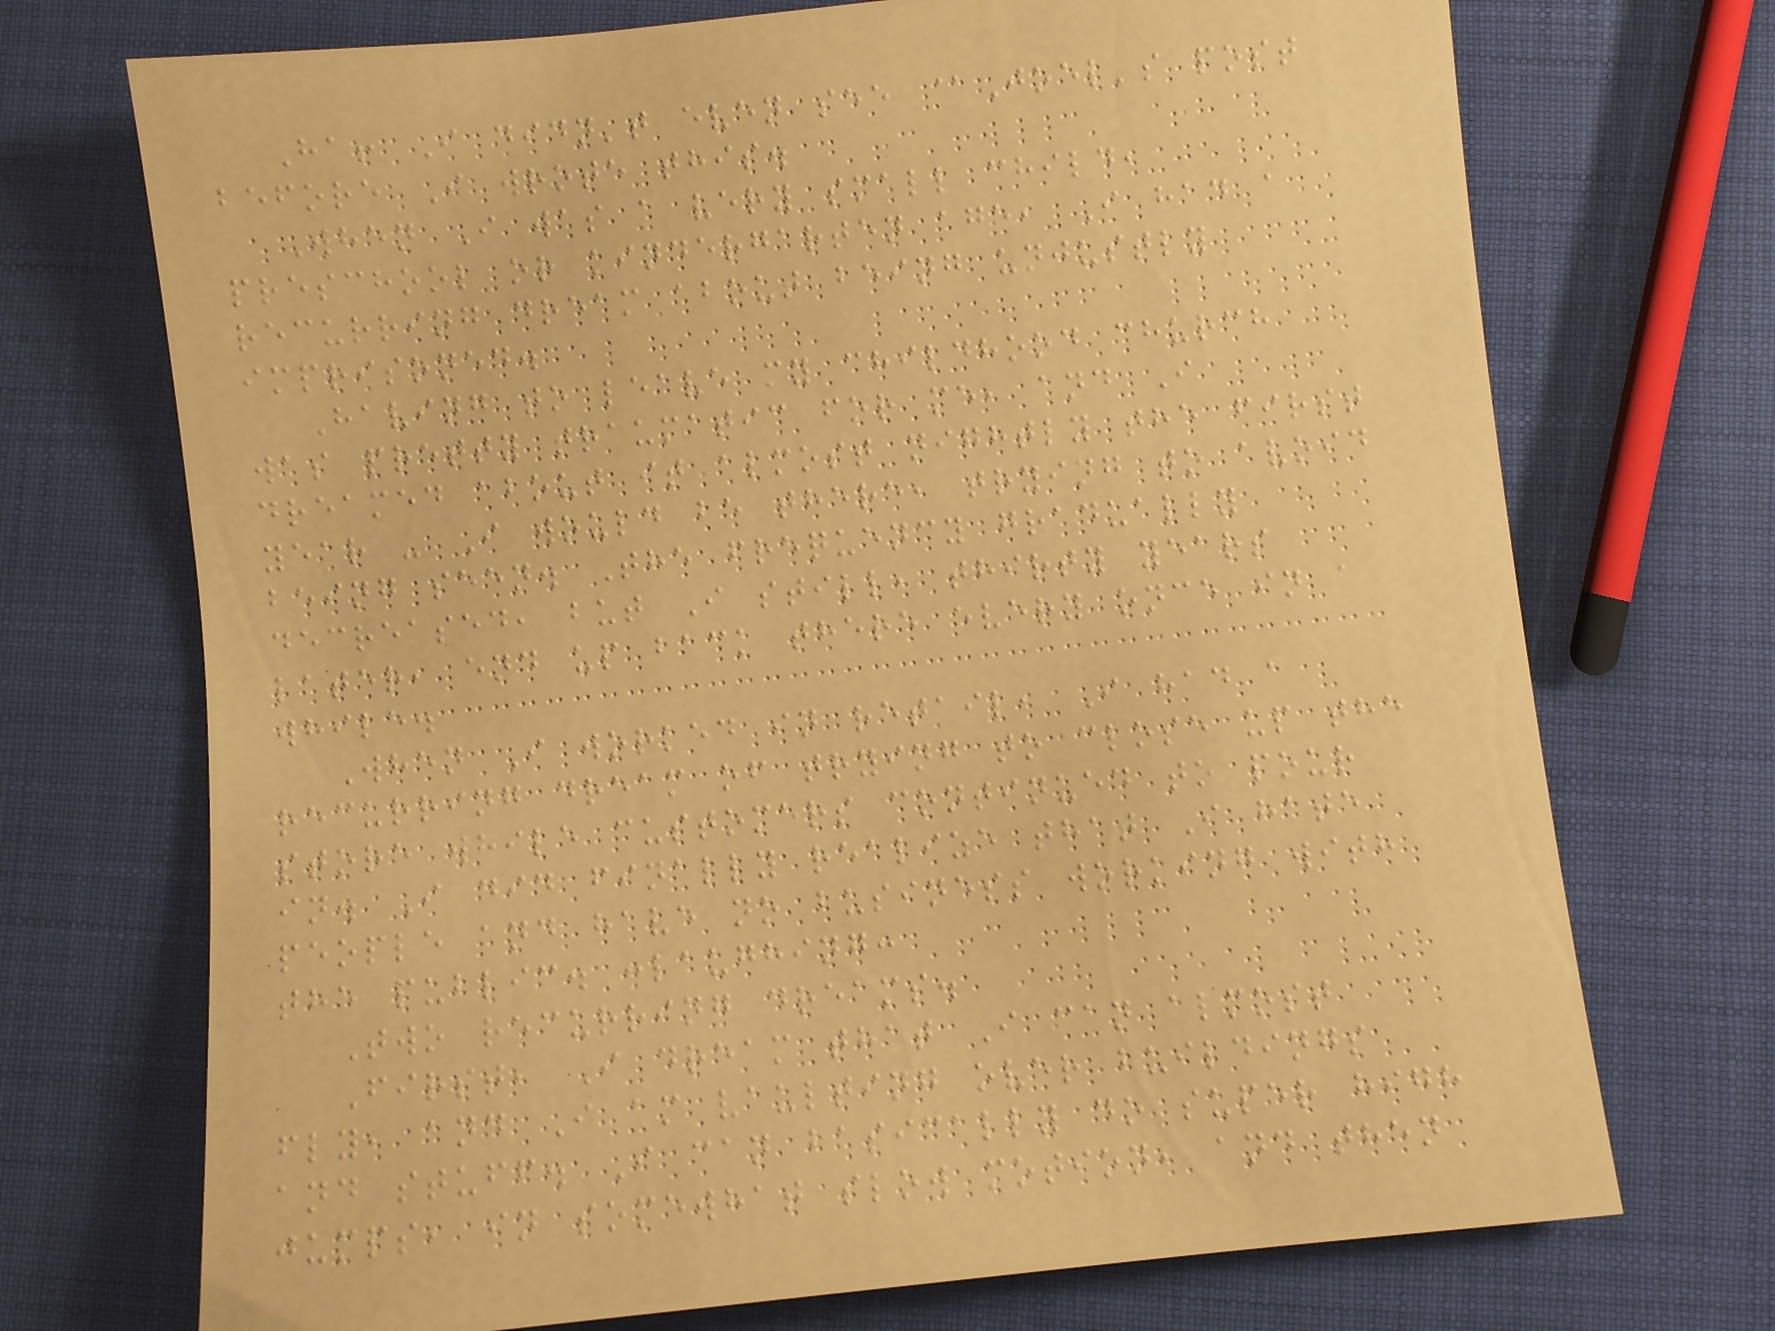Ha! I didn't even see @Joel's post
before I wrote this.
When I was a very small child,
preschool or kindergarten age, I had a
recurring dream about being unjustly
imprisoned.
Having to leave my childhood church
was pretty traumatic for me, and I
dreamed about it almost nightly the first
year - I would be there, trying to avoid
being seen. The frequency gradually
decreased, but I still, thirty years
later, end up back there every once in a
while.
When I worked in retail, I had a
recurring dream of trying to close up the
store while customers continued to pour
in. I did finally realize that I hate
people and have no business working with
the public. :laughing:
Two recurring dreams.
First, I dream that I can almost
fly, and I am vaulting over buildings
and stuff. I can basically do super high
jumps, in somewhat slow motion, and then
